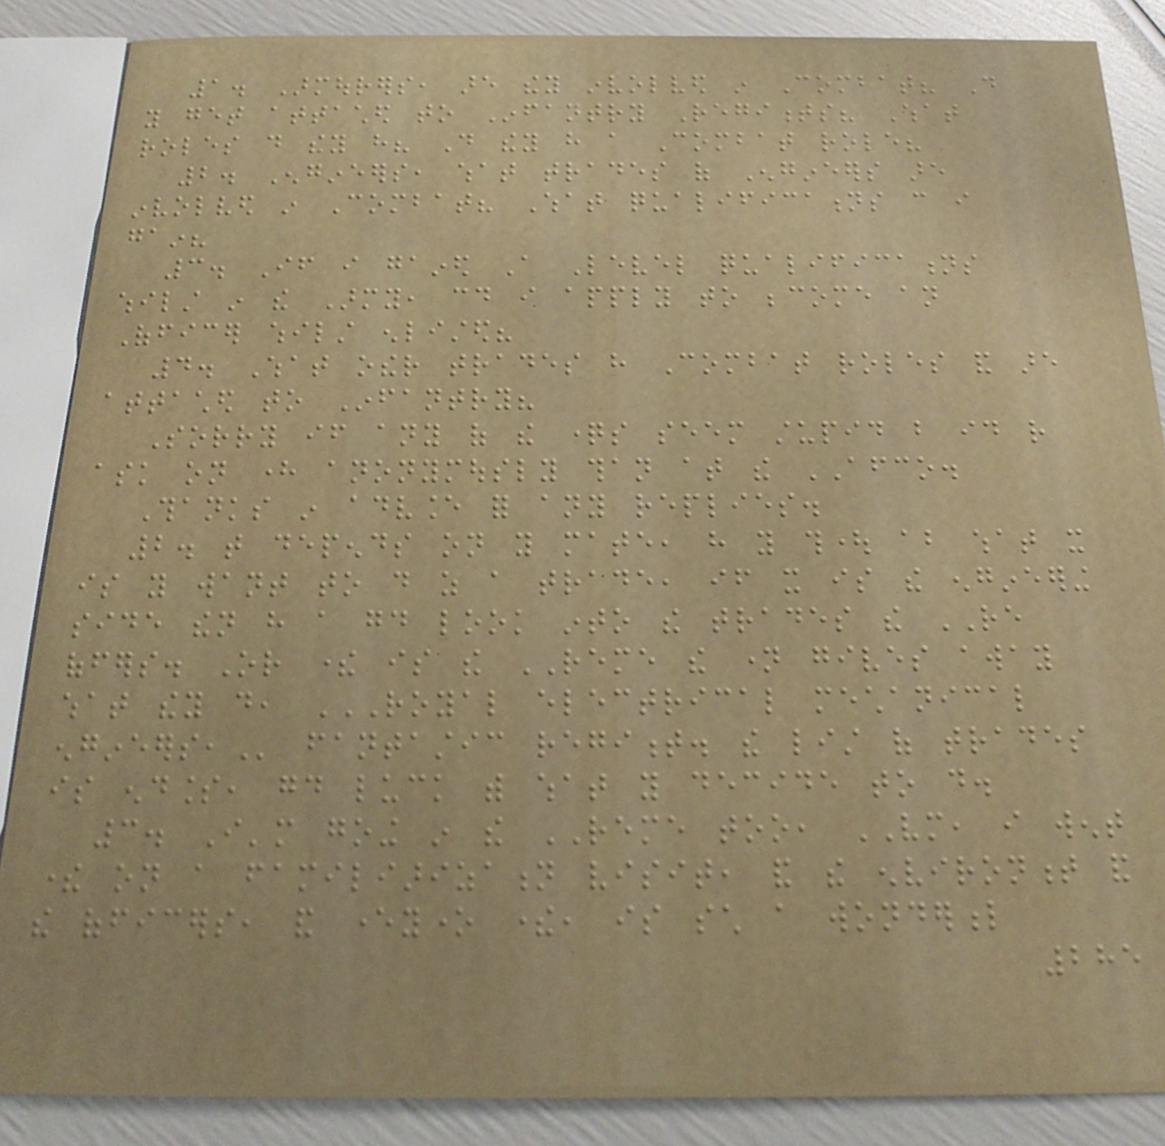1. Armourers, are they involved in Combat? Do
you get attached to Infantry Regiments? What
roles do they have? Do they have a Combat role?
2. Engineers, what trades of Engineers are
involved in Combat? What qualifications can i
gain?
3. If i gained A Level qualifications
whilst in the Army, could i apply to become an
Officer whilst enlisted?
4. What other trades have Combat roles and are
attached to Infantry?
Sorry if any of the questions seem stupid but id rather
ask on here anonymously than at the AFCO.
Thanks in advance for any replies.
2. that depends on you mate, have you thought about what it
is you want to do as a trade, if it is the engineering
side then have a good look into the trades the RE
offers. Or there is the REME the name gives away
what they do, ROYAL ELECTRICAL MECHANICAL
ENGINEERS, fantastic regiment. the list of trades
is endless, good luck with what you decide to do.
3. I'm going in the REME too, VM, i went
there on a familiarization visit, and the environment and
the officers, and everyone there, is such a wonderful
285
